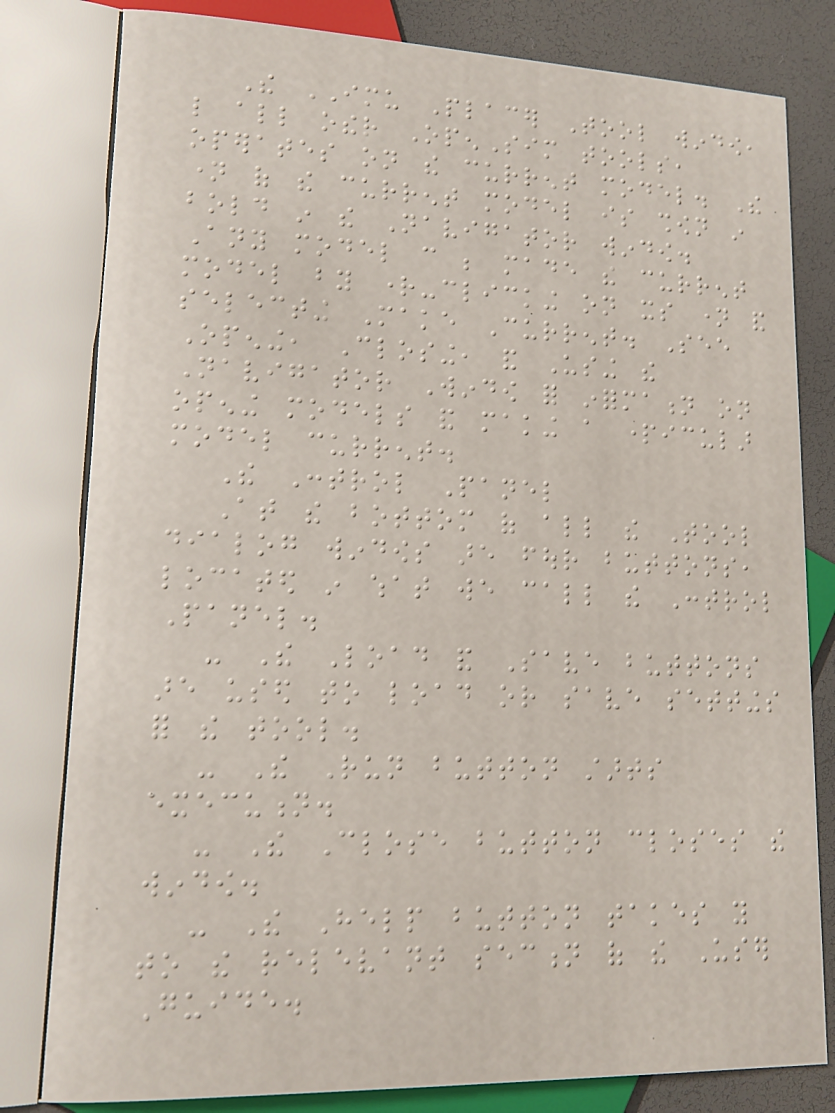The IMU Placer Tool window,
like all other OpenSim tools,
operates on the current model. The
name of the current model is shown in
bold in the Navigator window.
Any model can be made the current
model by right-clicking on its name and
selecting Make Current. See
Opening, Closing, and Using the
Navigator Window for information on
opening models and making a particular
model current.
The Control Panel
At the bottom of all the Tool
dialog windows are four buttons,
located in what we call the Control
Panel.
- The Load and Save buttons
are used to load or save settings
for the tool.
- The Run button starts
execution.
- The Close button closes the
window.
- The Help button takes you
to the relevant section of the User
Guide.
